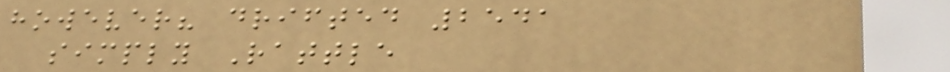however? drifted 2541
simply Rattle
